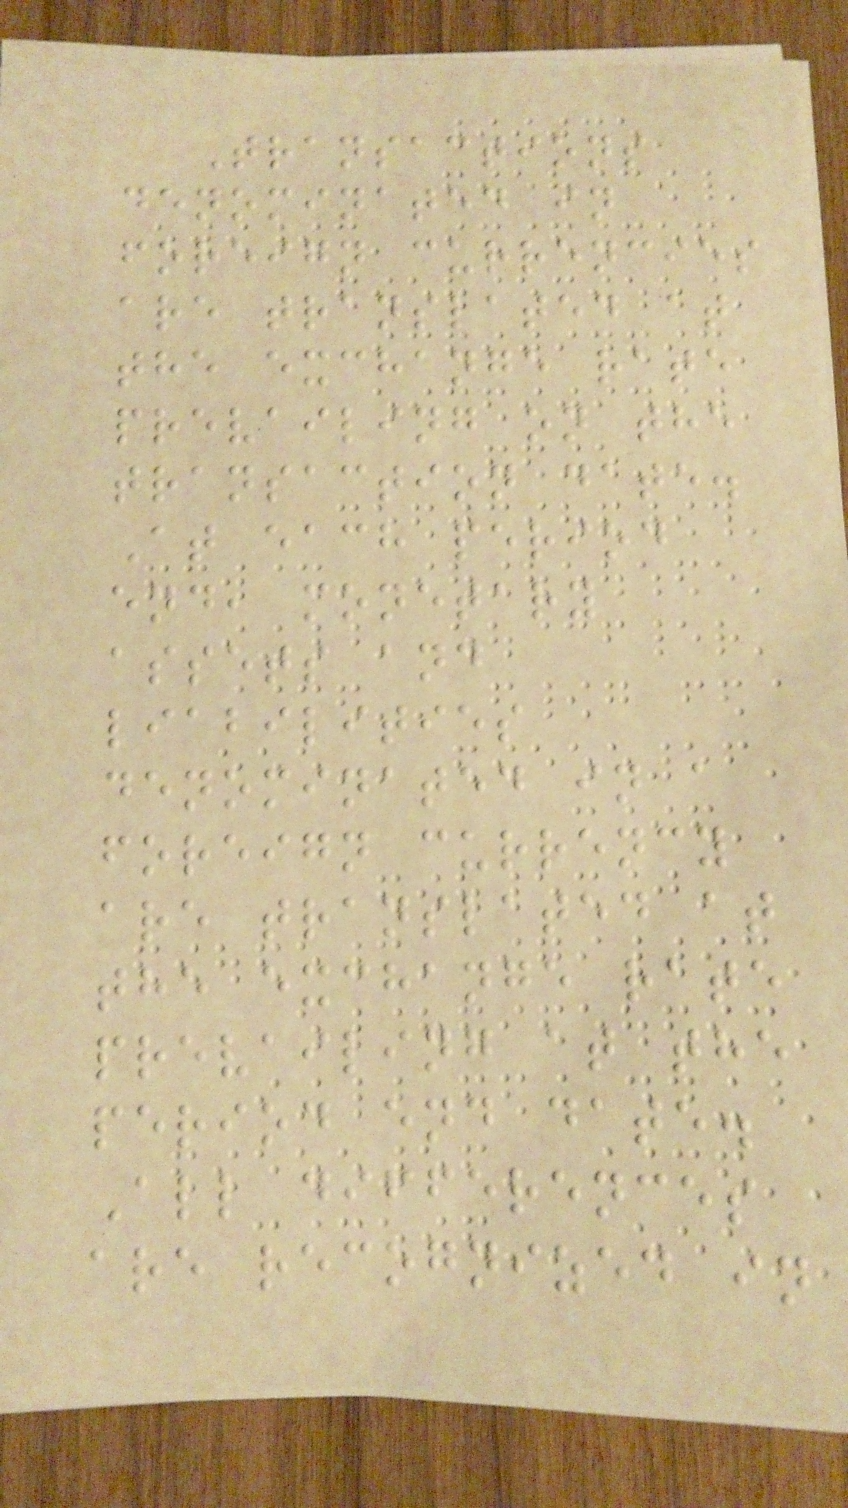Transactions
denominated in
foreign currencies
are translated at
the exchange rate
prevailing on the
transaction date.
At each period
end, monetary
assets and
liabilities
denominated in a
foreign currency
are translated at
the exchange rate
prevailing at the
period end date.
All differences
are recognized in
